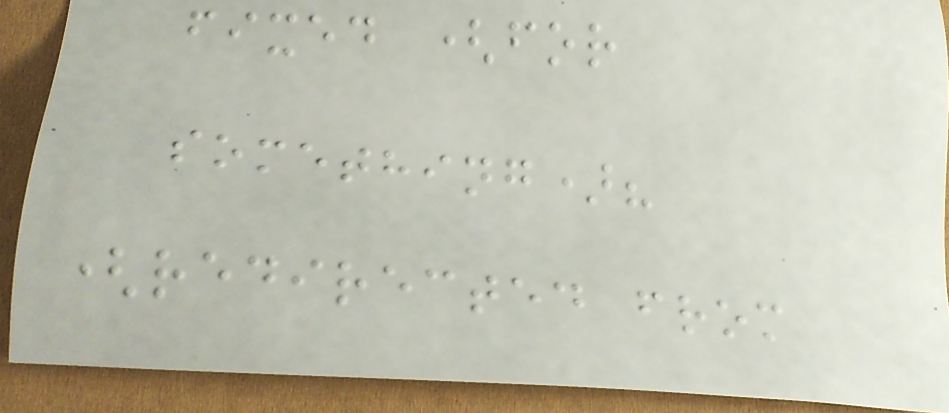fixed (for
something)?
(redirected from
